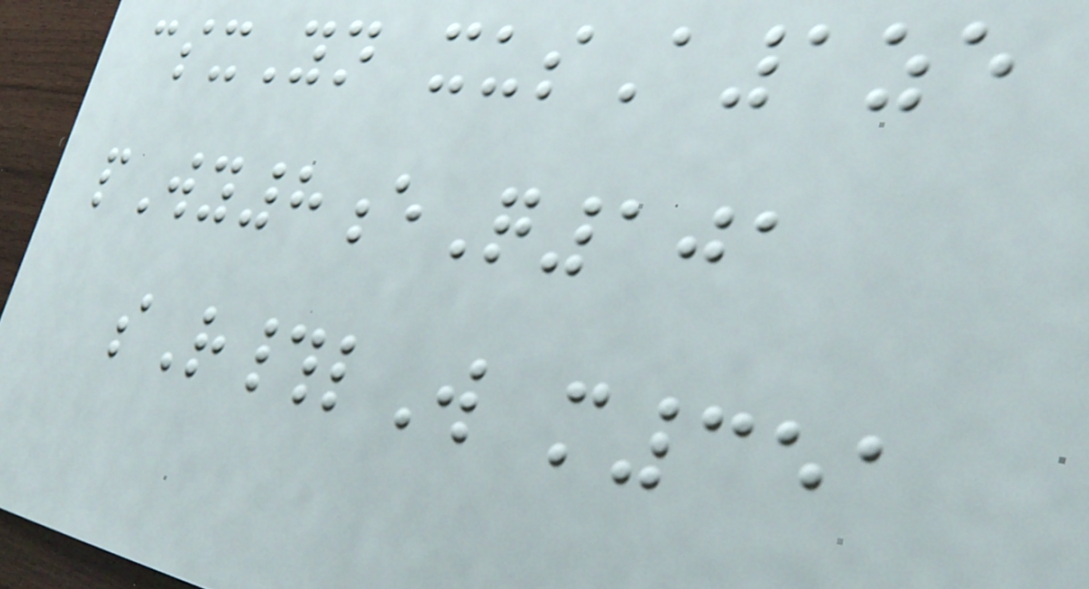csxYn xusA1ze
pWy8eQ101
sR#lW m351
